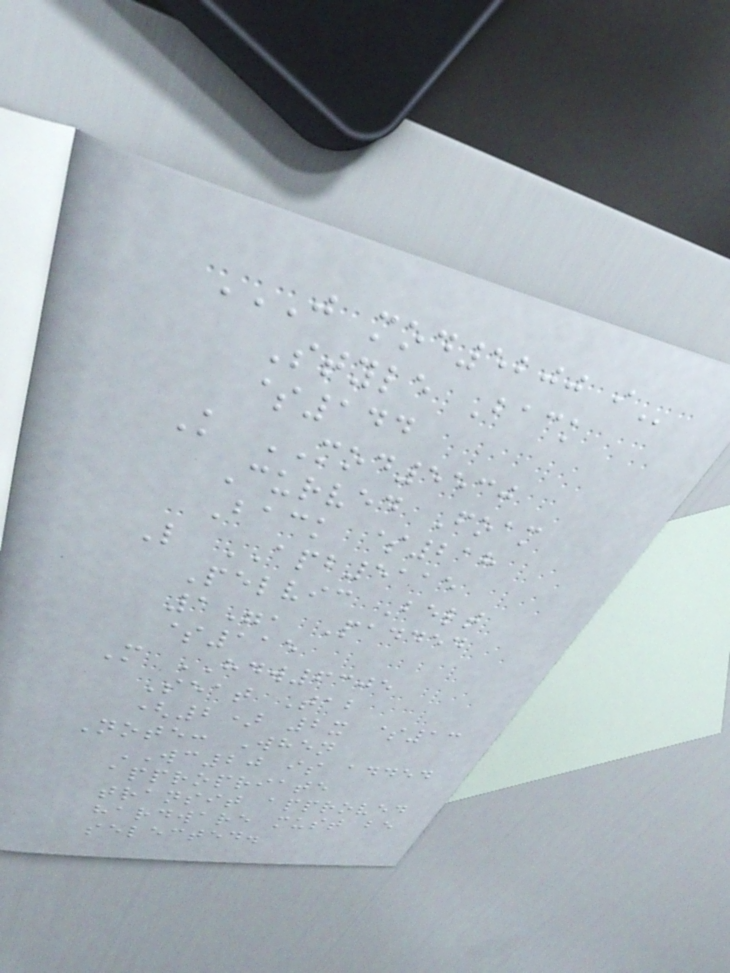J MOD5200 I
Style Back
$144
K MOD5530
Curved Foam
Back $218
L APB5115
Pelvic Belt
1", Padded
$115
M HDW6305
Seat Tab
(2) 2x $13
Note: When
WC20 is added
appropriate
transit approved
hardware must be
selected.
